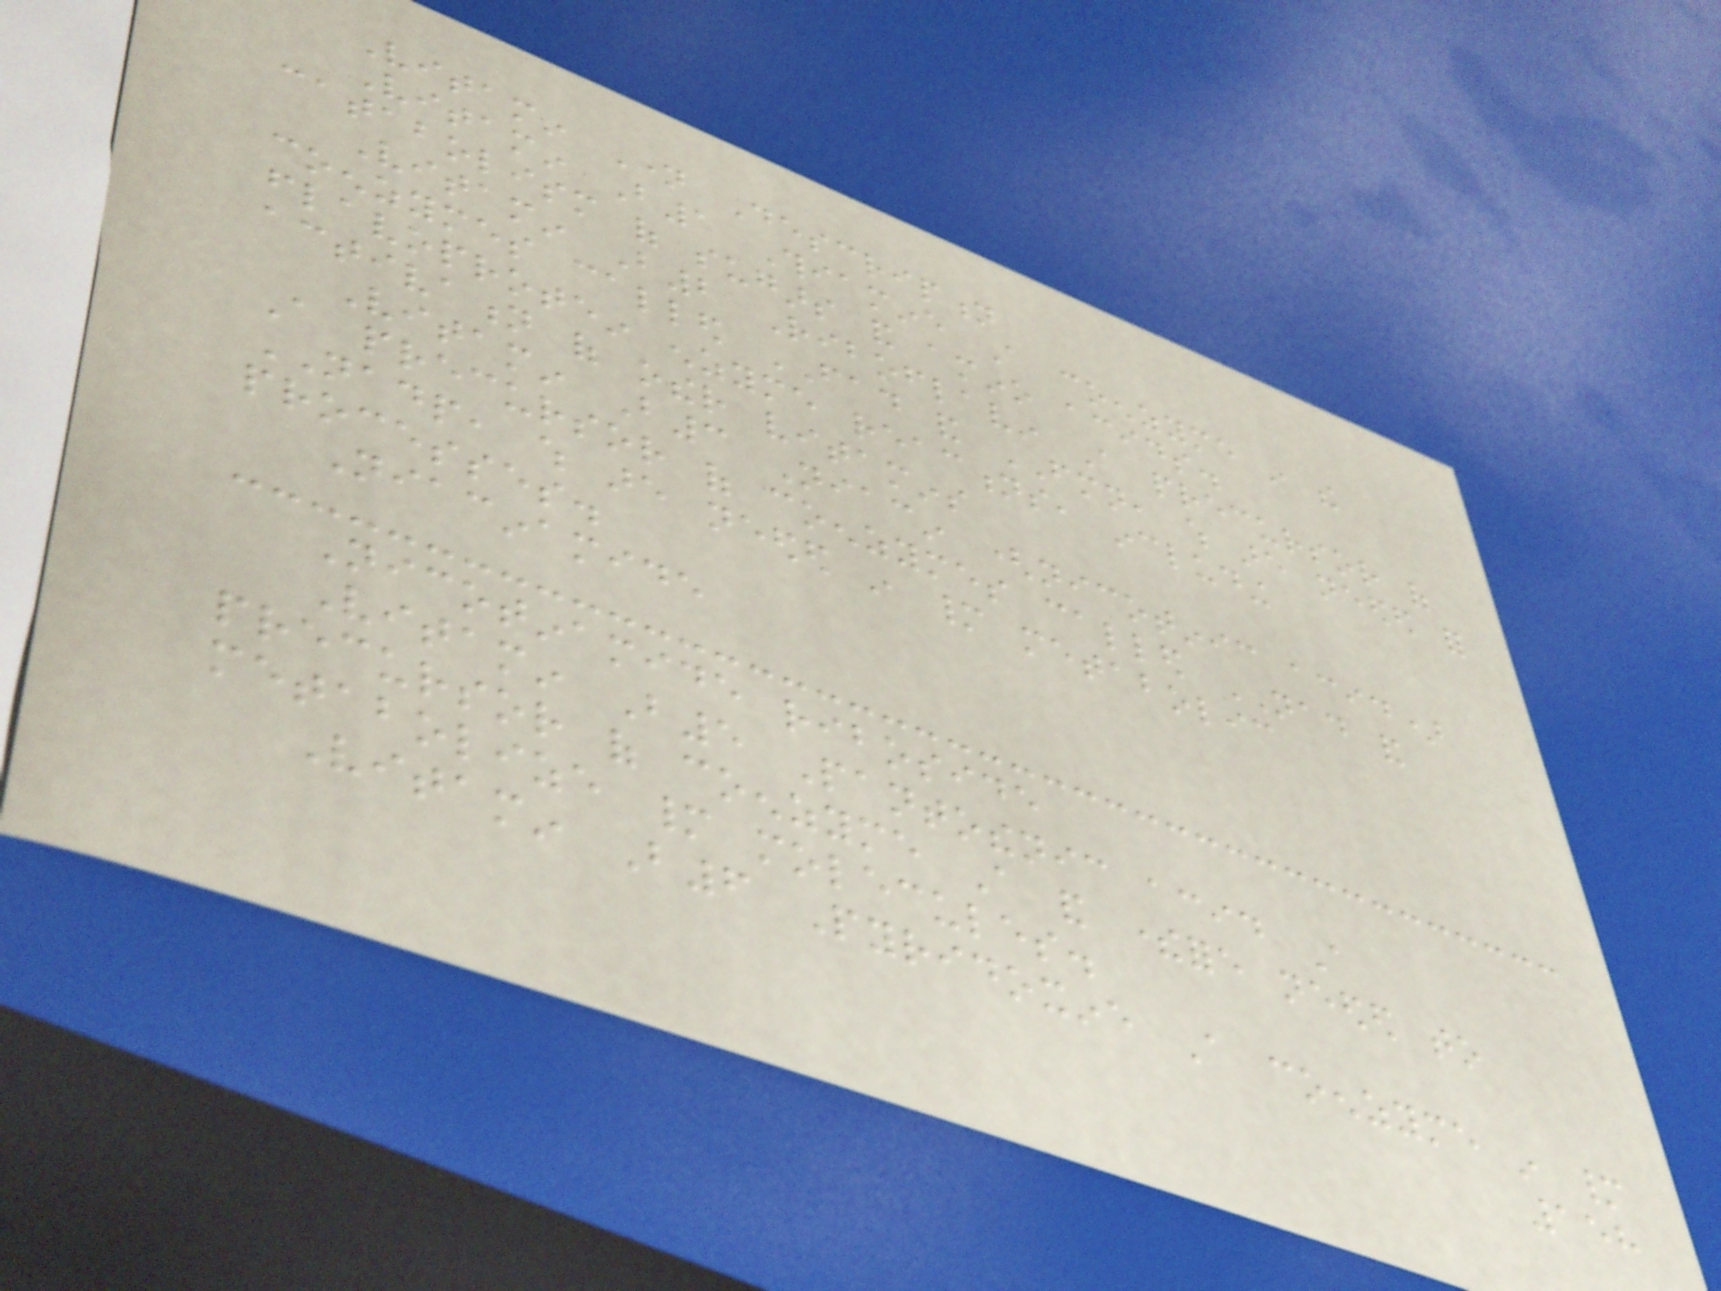Vitamin Name Description
Vitamin B1 Thiamine A coenzyme in the
catabolism of sugars and amino acids.
Vitamin B2 Riboflavin A precursor of
coenzymes called FAD and FMN, which are needed for
flavoprotein enzyme reactions, including
activation of other vitamins
Vitamin B3 Niacin (nicotinic acid)
A precursor of coenzymes called NAD and
NADP, which are needed in many metabolic
processes.
Niacinamide
Nicotinamide riboside
Vitamin B5 Pantothenic acid A
precursor of coenzyme A and therefore needed to
metabolize many molecules.
Vitamin B6 Pyridoxine A coenzyme in many
158
